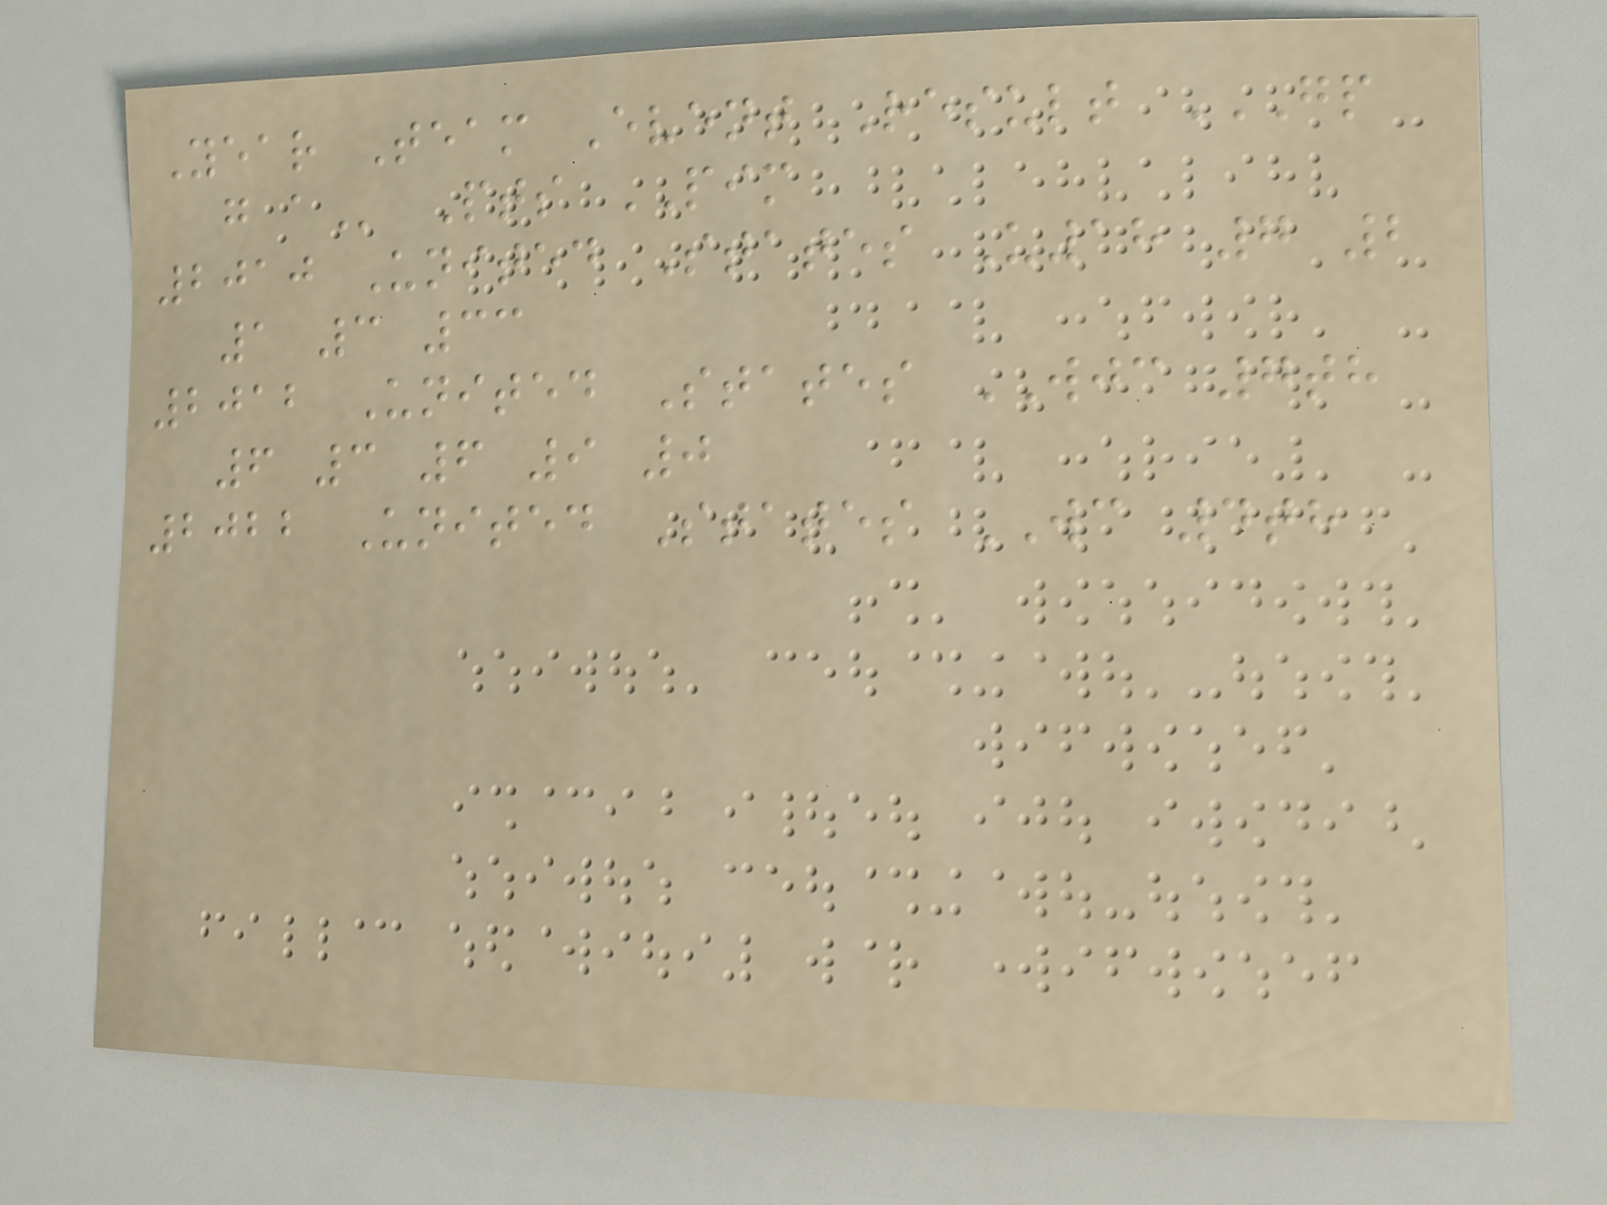Year Team Event Result GP
G A Pts PIM
2010 United States U18 7 2
1 3 33
2012 United States WJC 7th
6 3 6 9 0
2022 United States WC 4th
